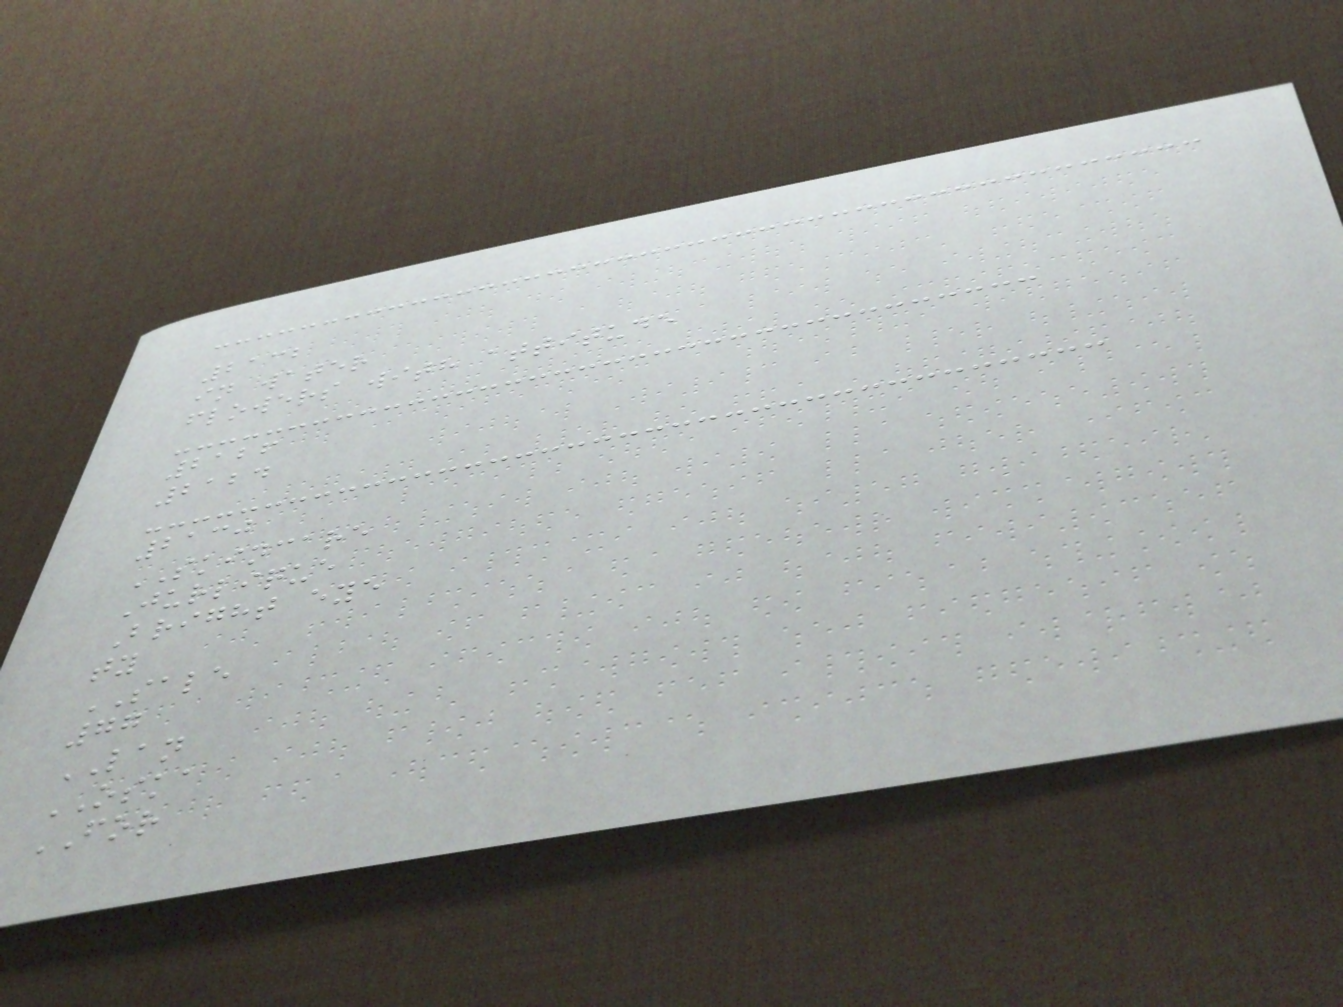2132
in water
flowers with attitude
2126
2124
2130
SKINCARE
Jurlique
Bright eye
ty
SALE
77
LAN
OSKA
FOR
